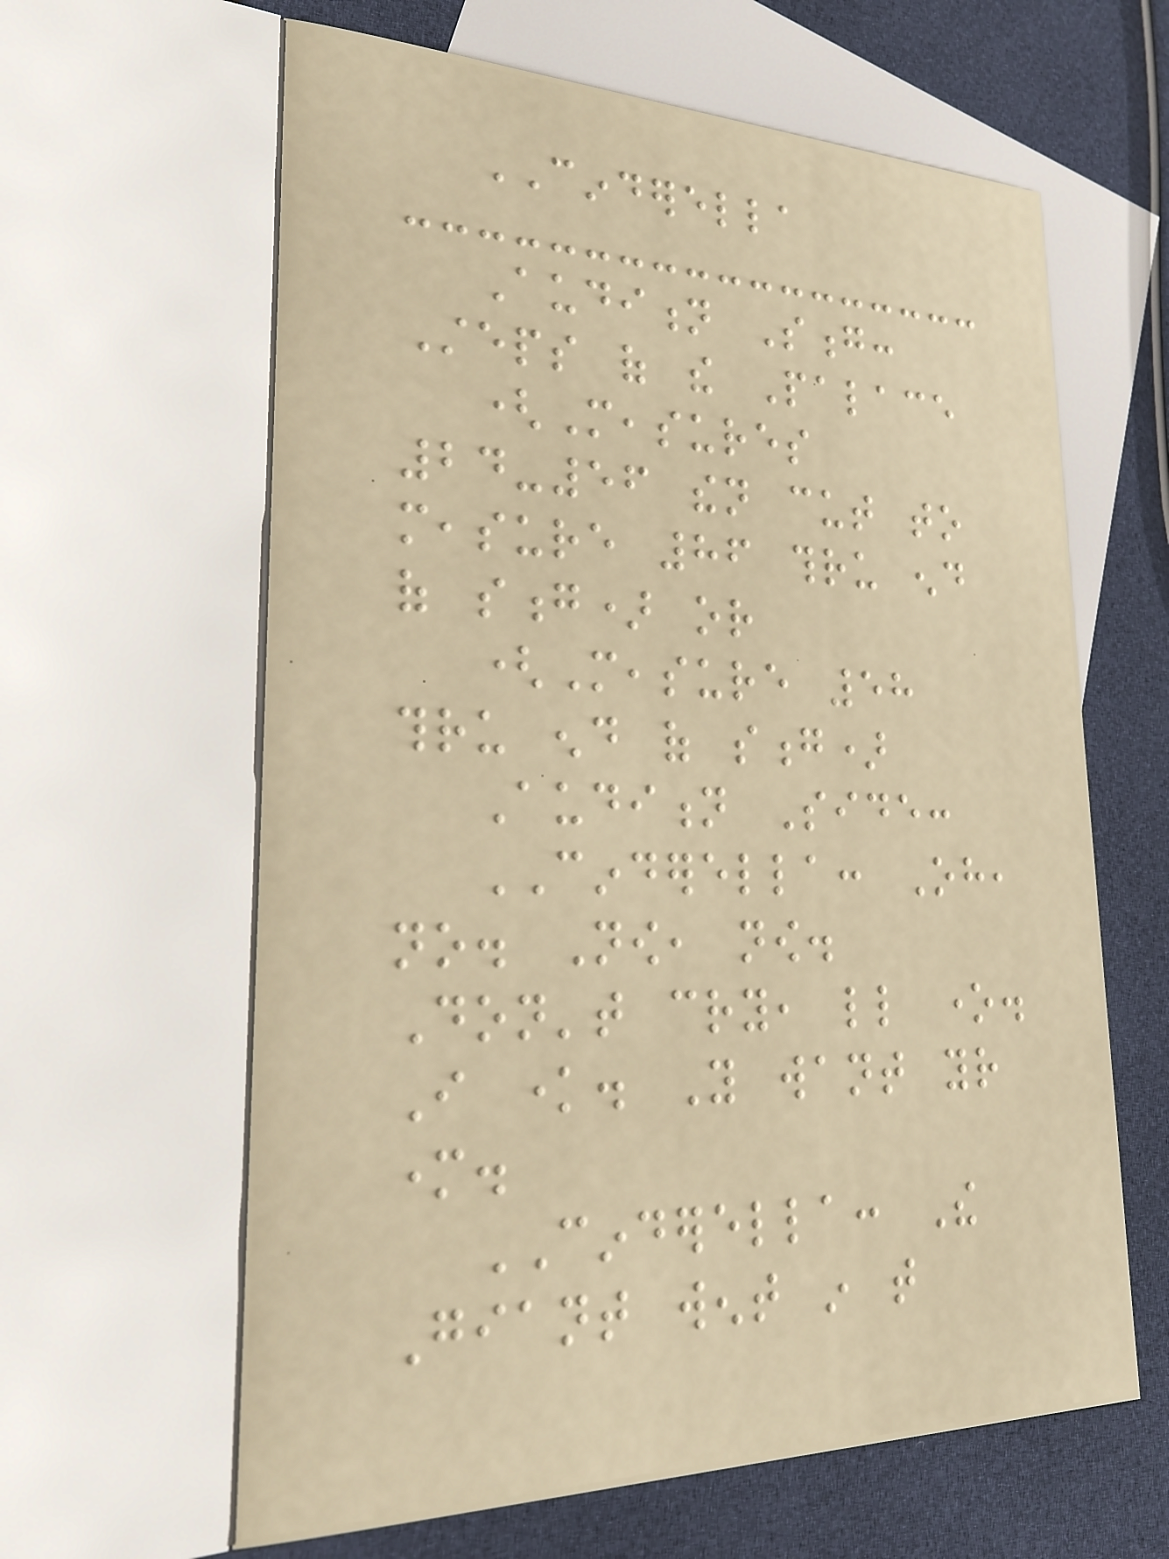CINDERELLA
Audition Song:
Steps of the Palace
(Measures
24-56 then cut to
measure 86 thru end
of song) or
(Measure 58
thru end of song)
Audition Side:
CINDERELLA: Oh,
no. Now, now.
Don't cry, little one.
I know. You want your
mother.
CINDERELLA: The
Giant went in that
